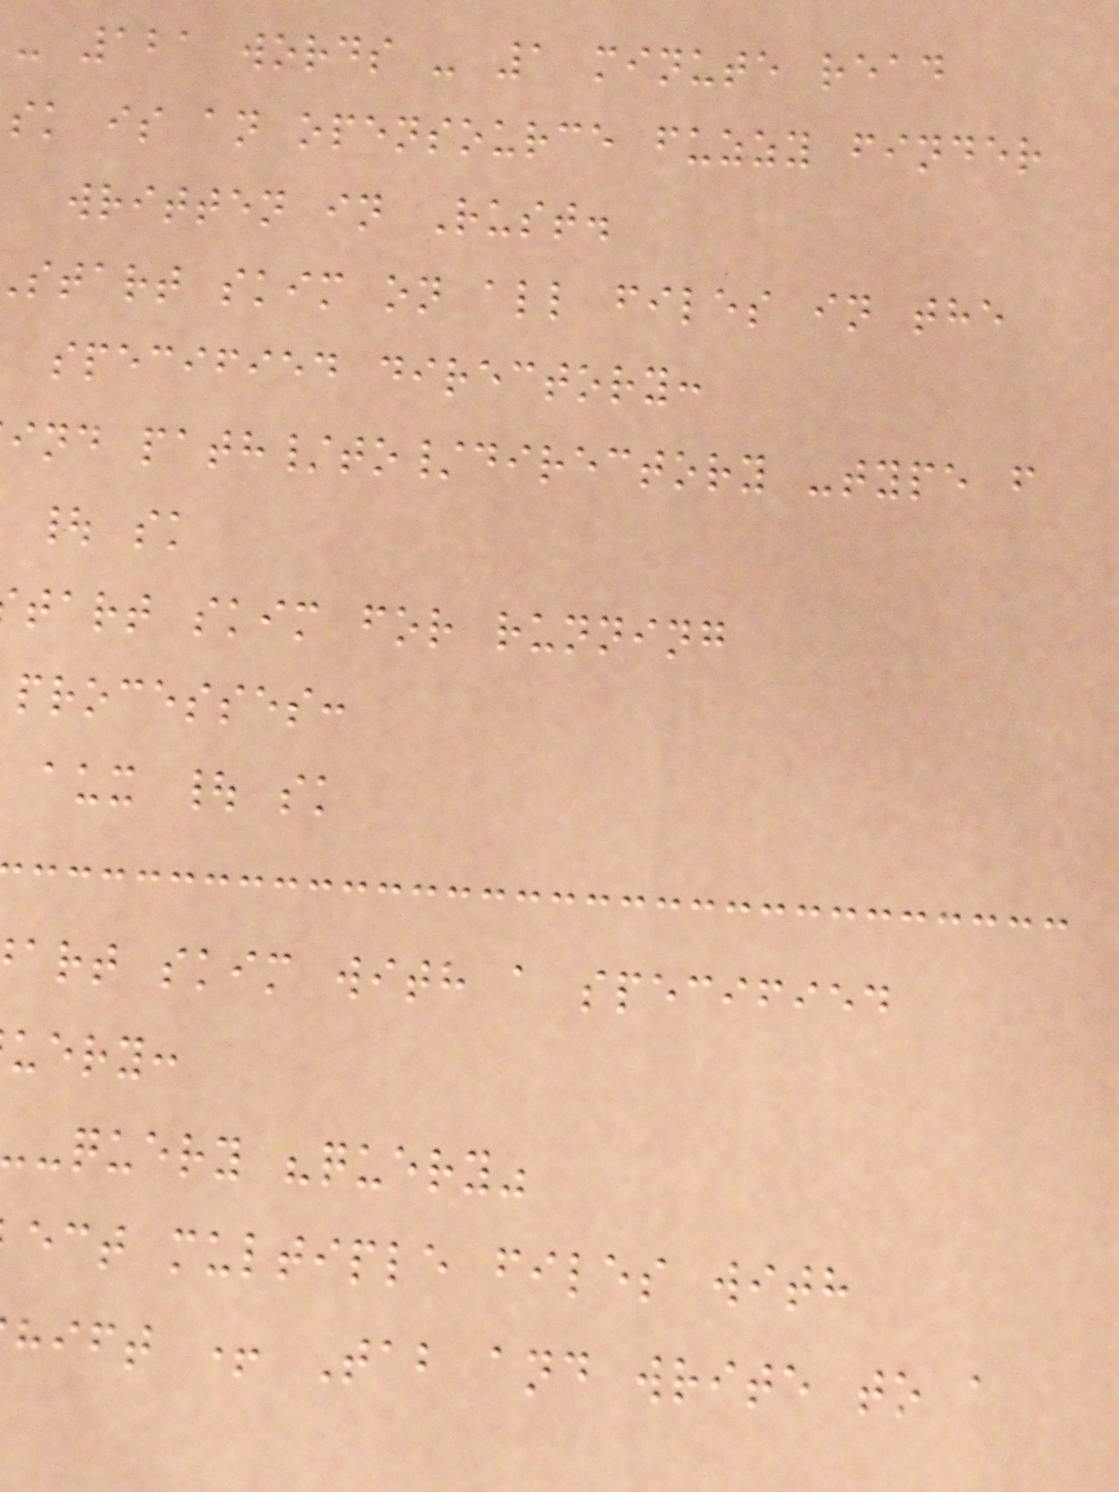- 121 words - 1 minute read
sk is an opensource fuzzy finder
written in Rust.
start skim on all files in the
specified directory:
ind path/to/directory -type f
| sk
tart skim for running
processes:
aux | sk
art skim with a specified
uery:
--query "query"
ect multiple files with
hift + Tab and write to a
